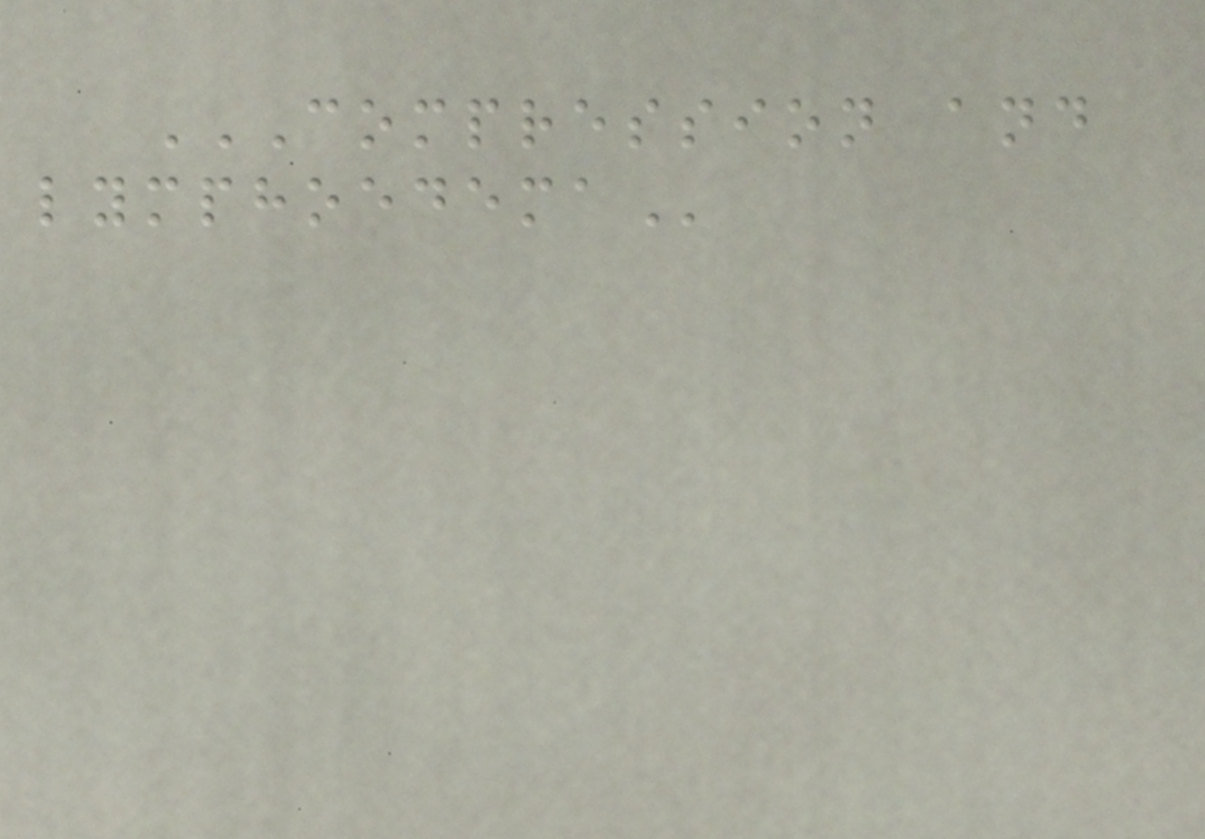COMPRESSION AND
LYMPHOEDEMA
